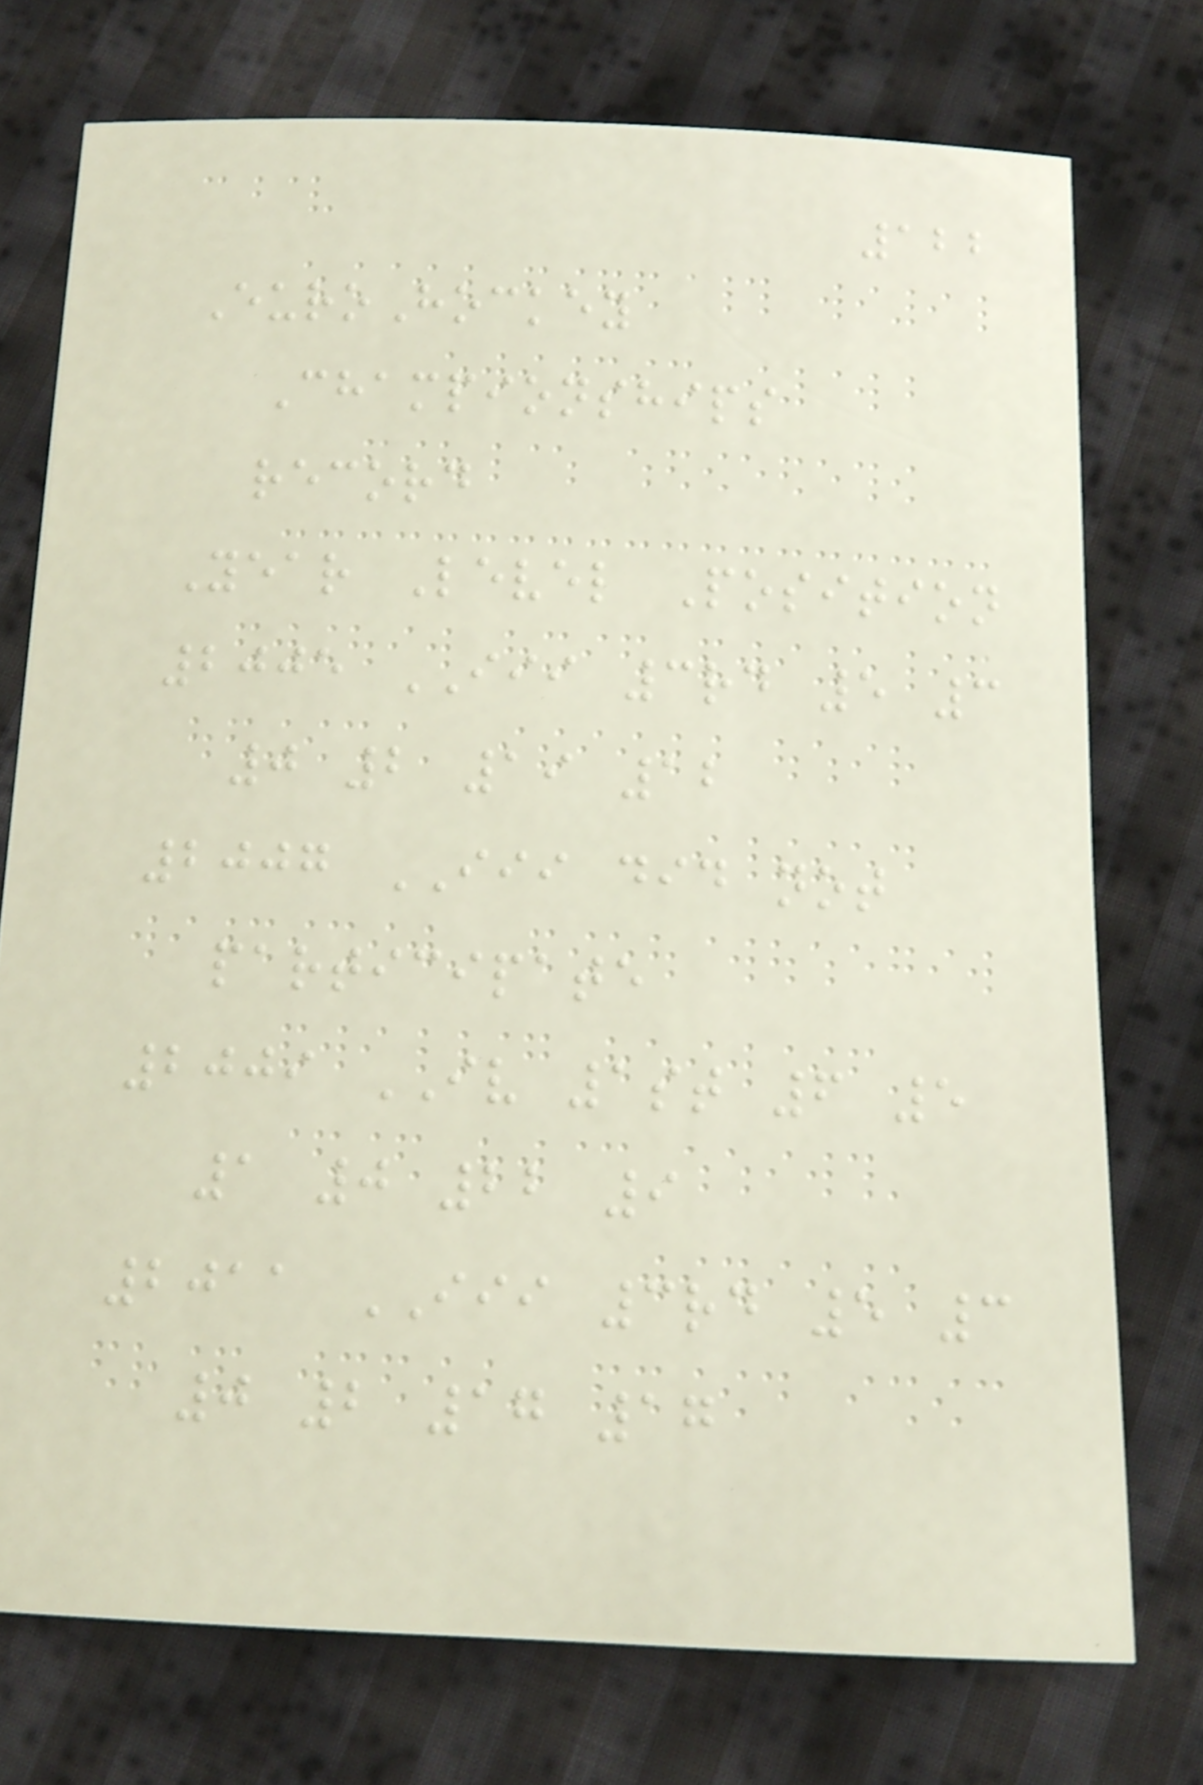122
EuroHockey
Championships
record
Year Level Position
2005 III 3rd 5 3
0 2 19 12
2007 III did not
participate
2009 IV 1st 6 5
1 0 22 9
2011 III 3rd 5 3
0 2 17 17
